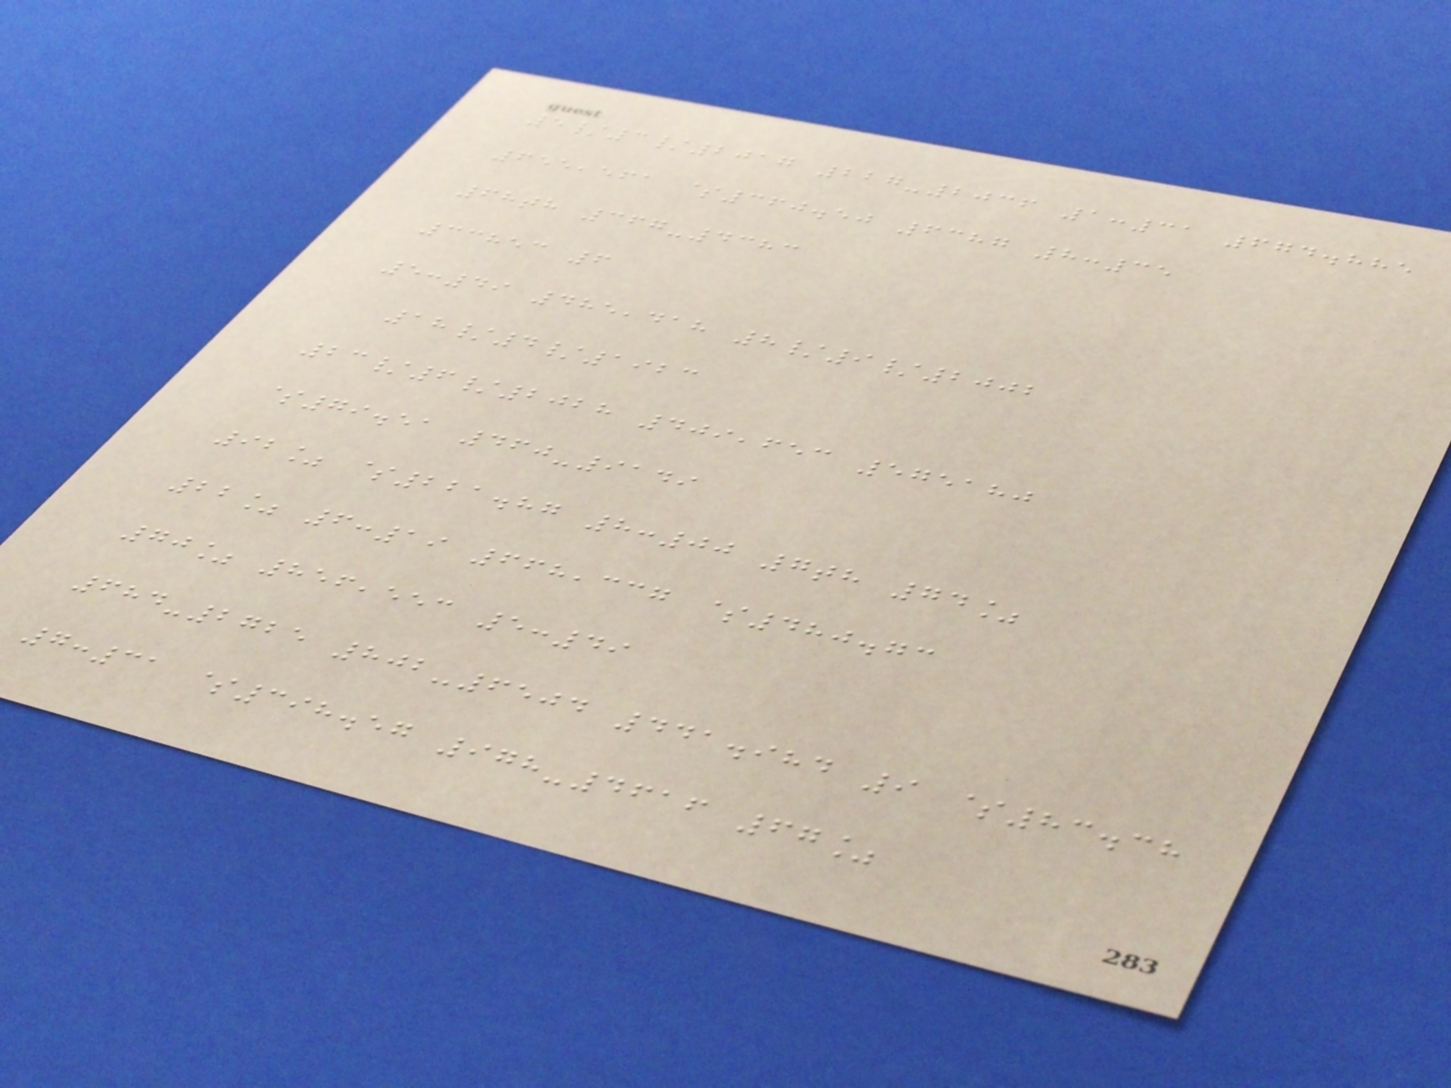5/3/2017 227-2036 1:31 674.885
655,561 $360.50 6387 8:35
68th 367-4383
33853 6
5:49 485,418 8/9/2002
18/4/1923
23/6/2028 409,653 575180
$79.51 460-9149
92% $221.87 8:00 7th 74%
22% 6:19 668,337 $480.73
70% 856,553 5:49
684-2725 802-6504 441.984 9 $83.38
7:31 $398.57 978-4616 67%
